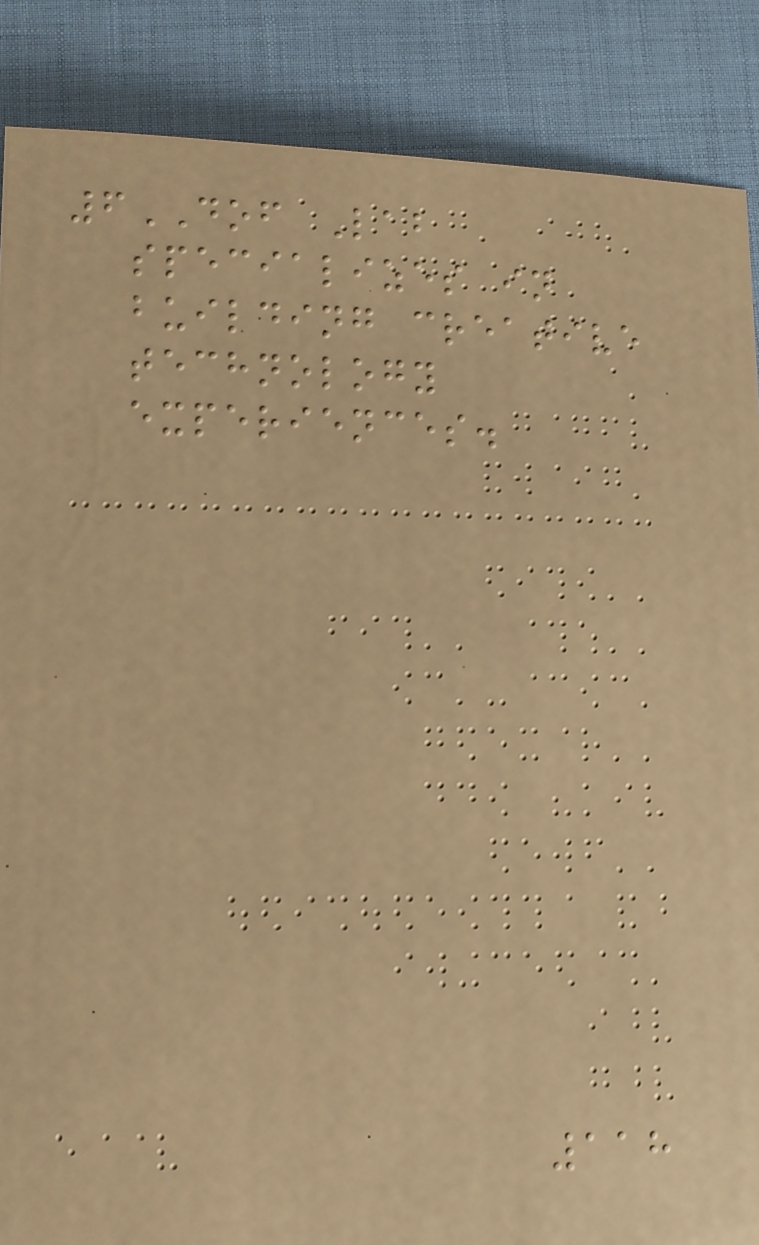6DOF Lab
specializes in
building creative
technology
experiences.
118
